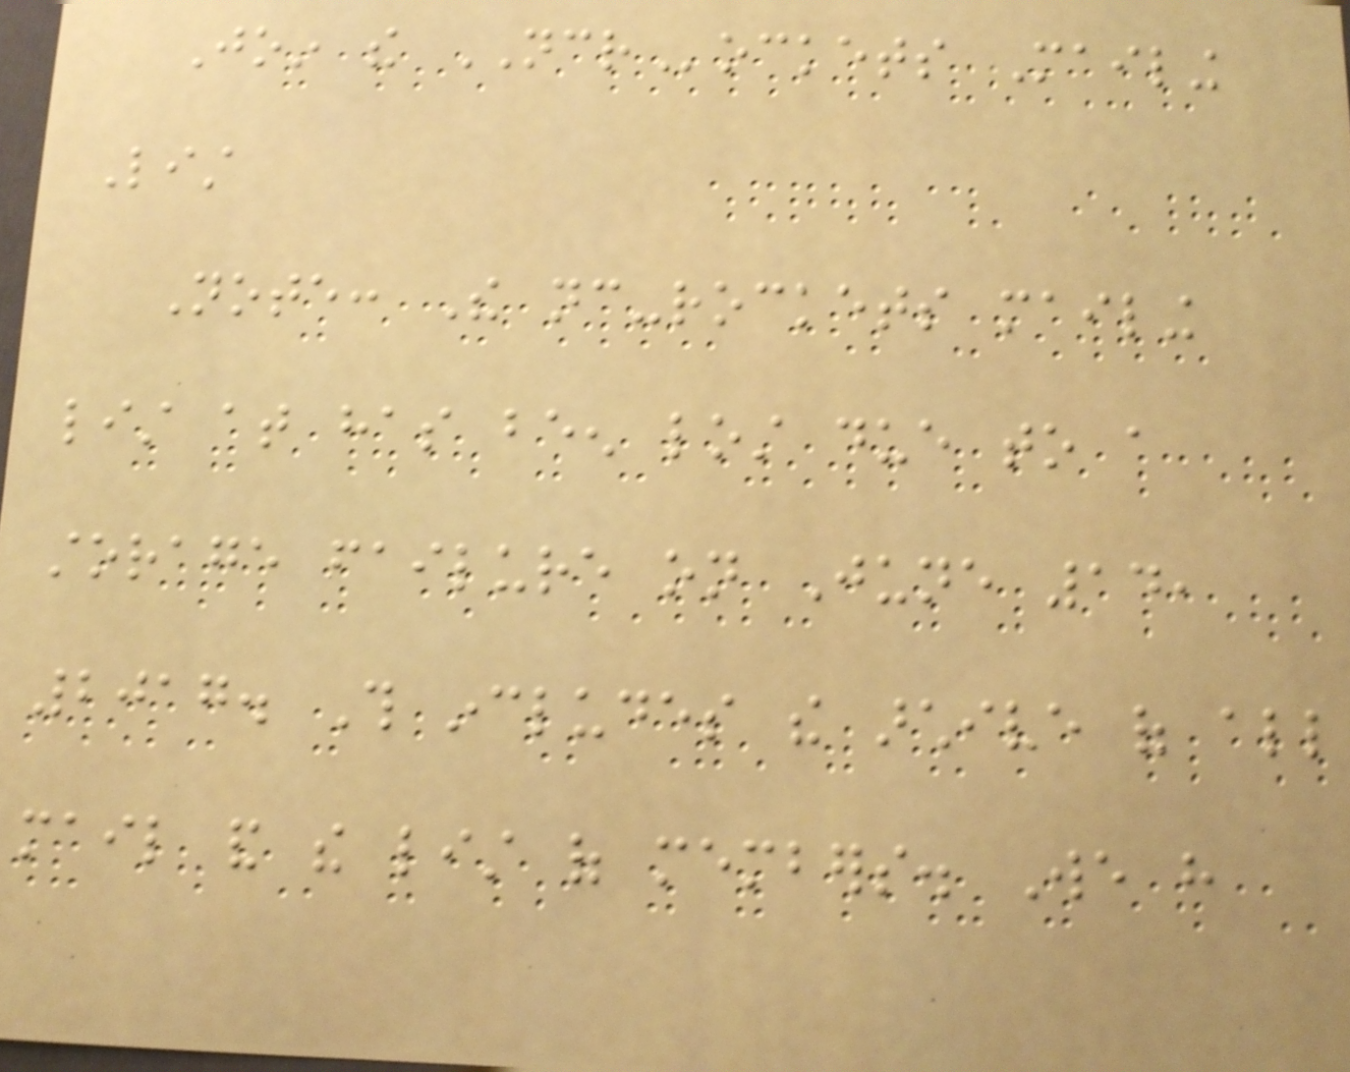Join the NCRockets Mailing
List
Note: The nc-rockets mailing
list at has been lost due to a
storage failure on June 14,
2017. This includes the archive of all
mail and the list of members. We have
